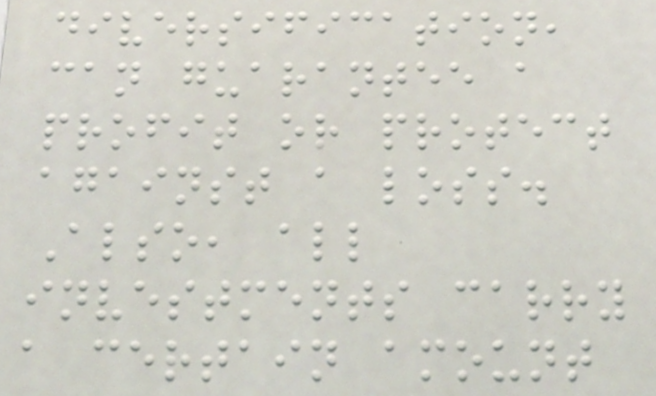diversification,
can guarantee a
profit or protect
against a loss.
Also, all
investments carry
a certain amount
